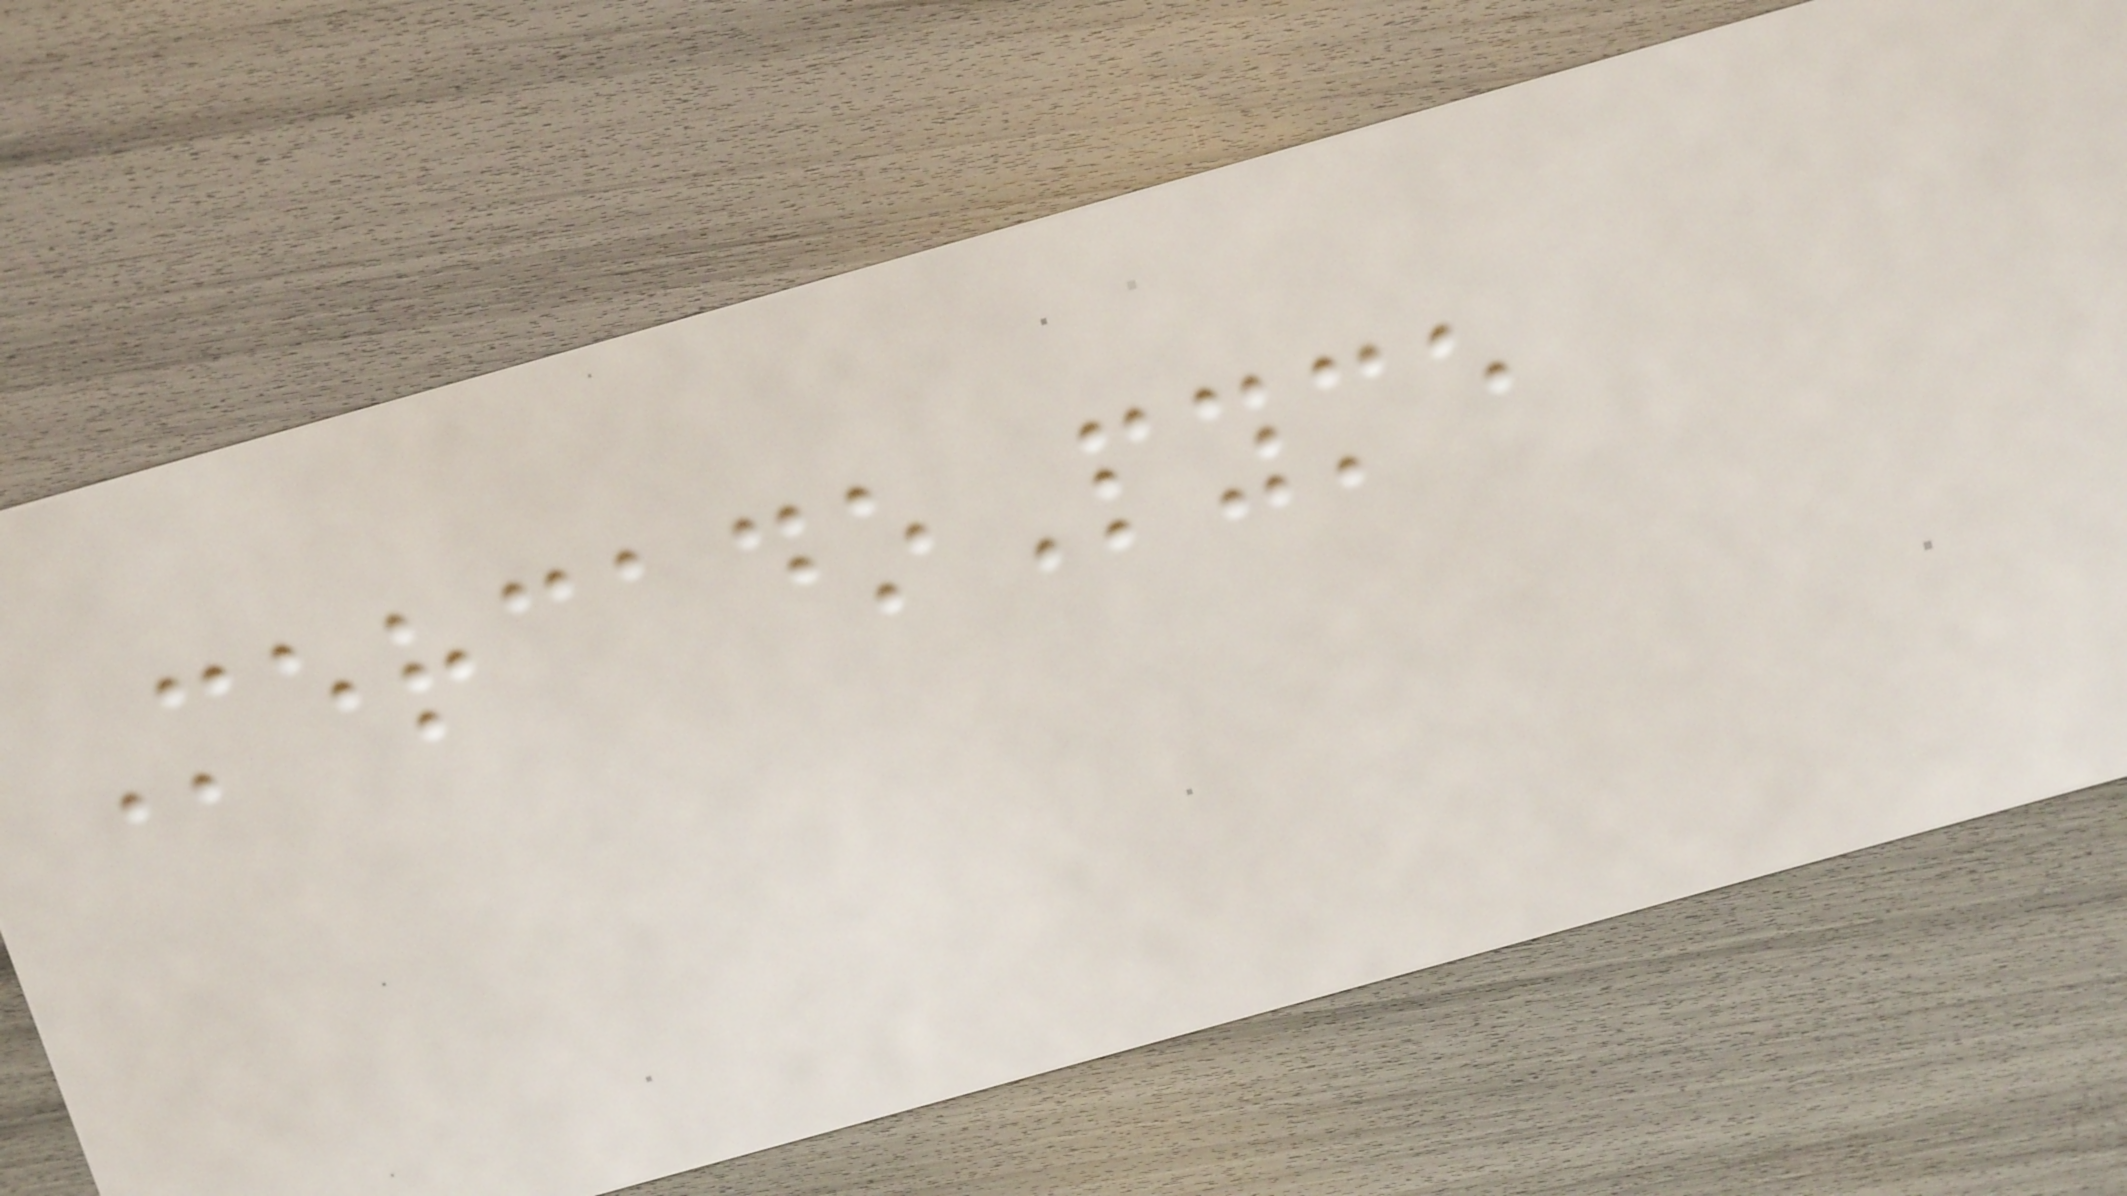MercadoPyme
